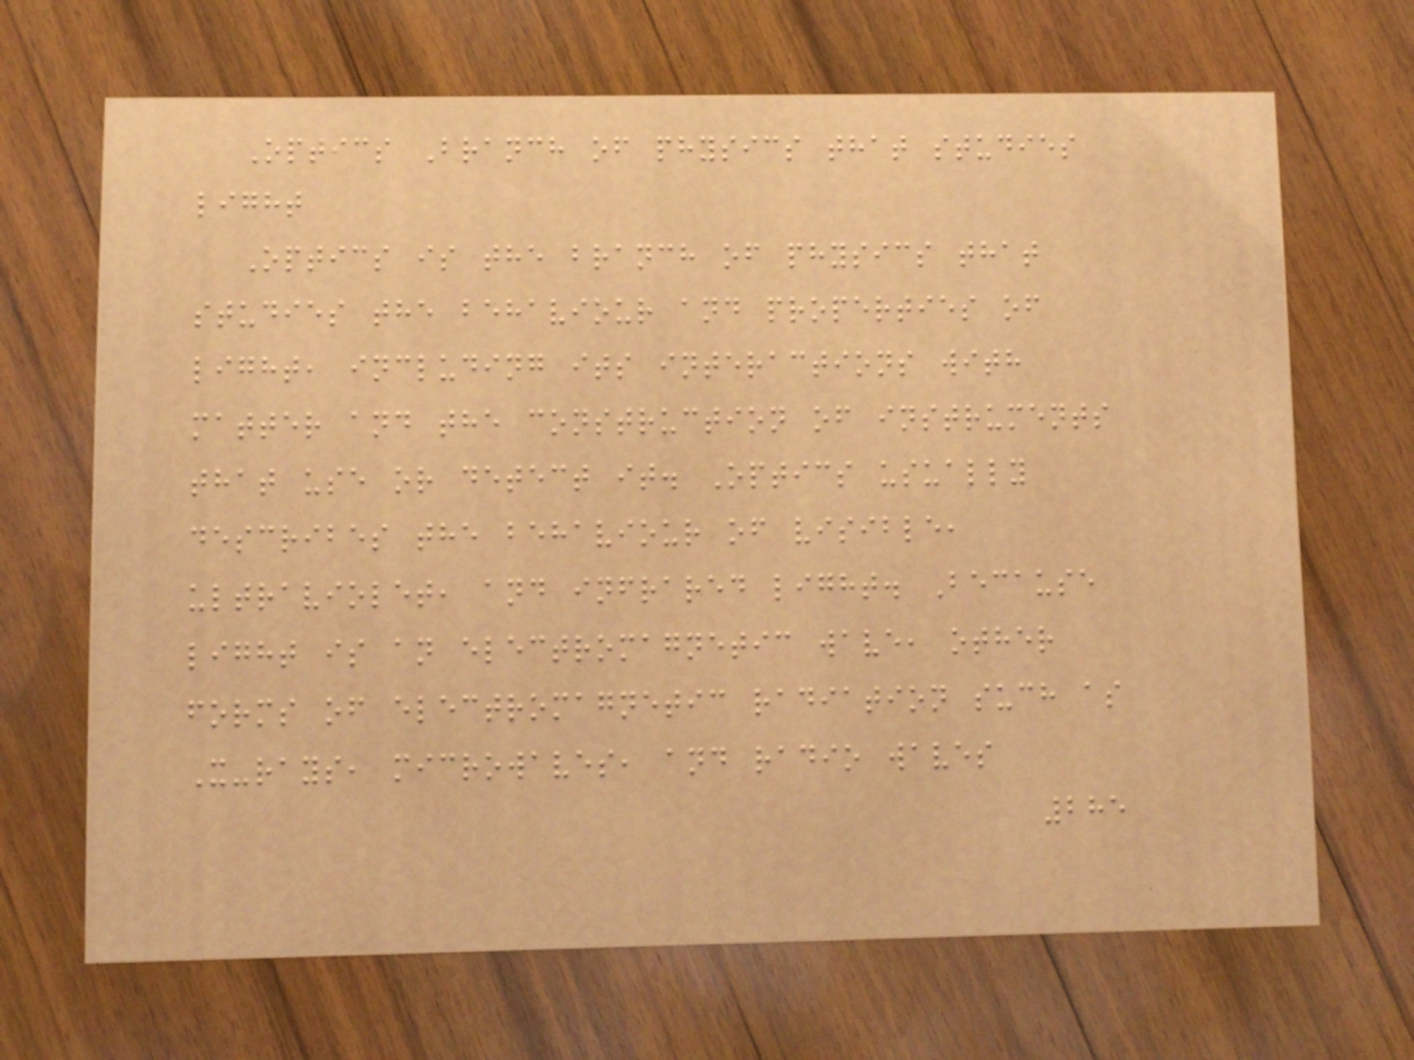Optics Branch of physics that studies
light
Optics is the branch of physics that
studies the behaviour and properties of
light, including its interactions with
matter and the construction of instruments
that use or detect it. Optics usually
describes the behaviour of visible,
ultraviolet, and infrared light. Because
light is an electromagnetic wave, other
forms of electromagnetic radiation such as
X-rays, microwaves, and radio waves
285
